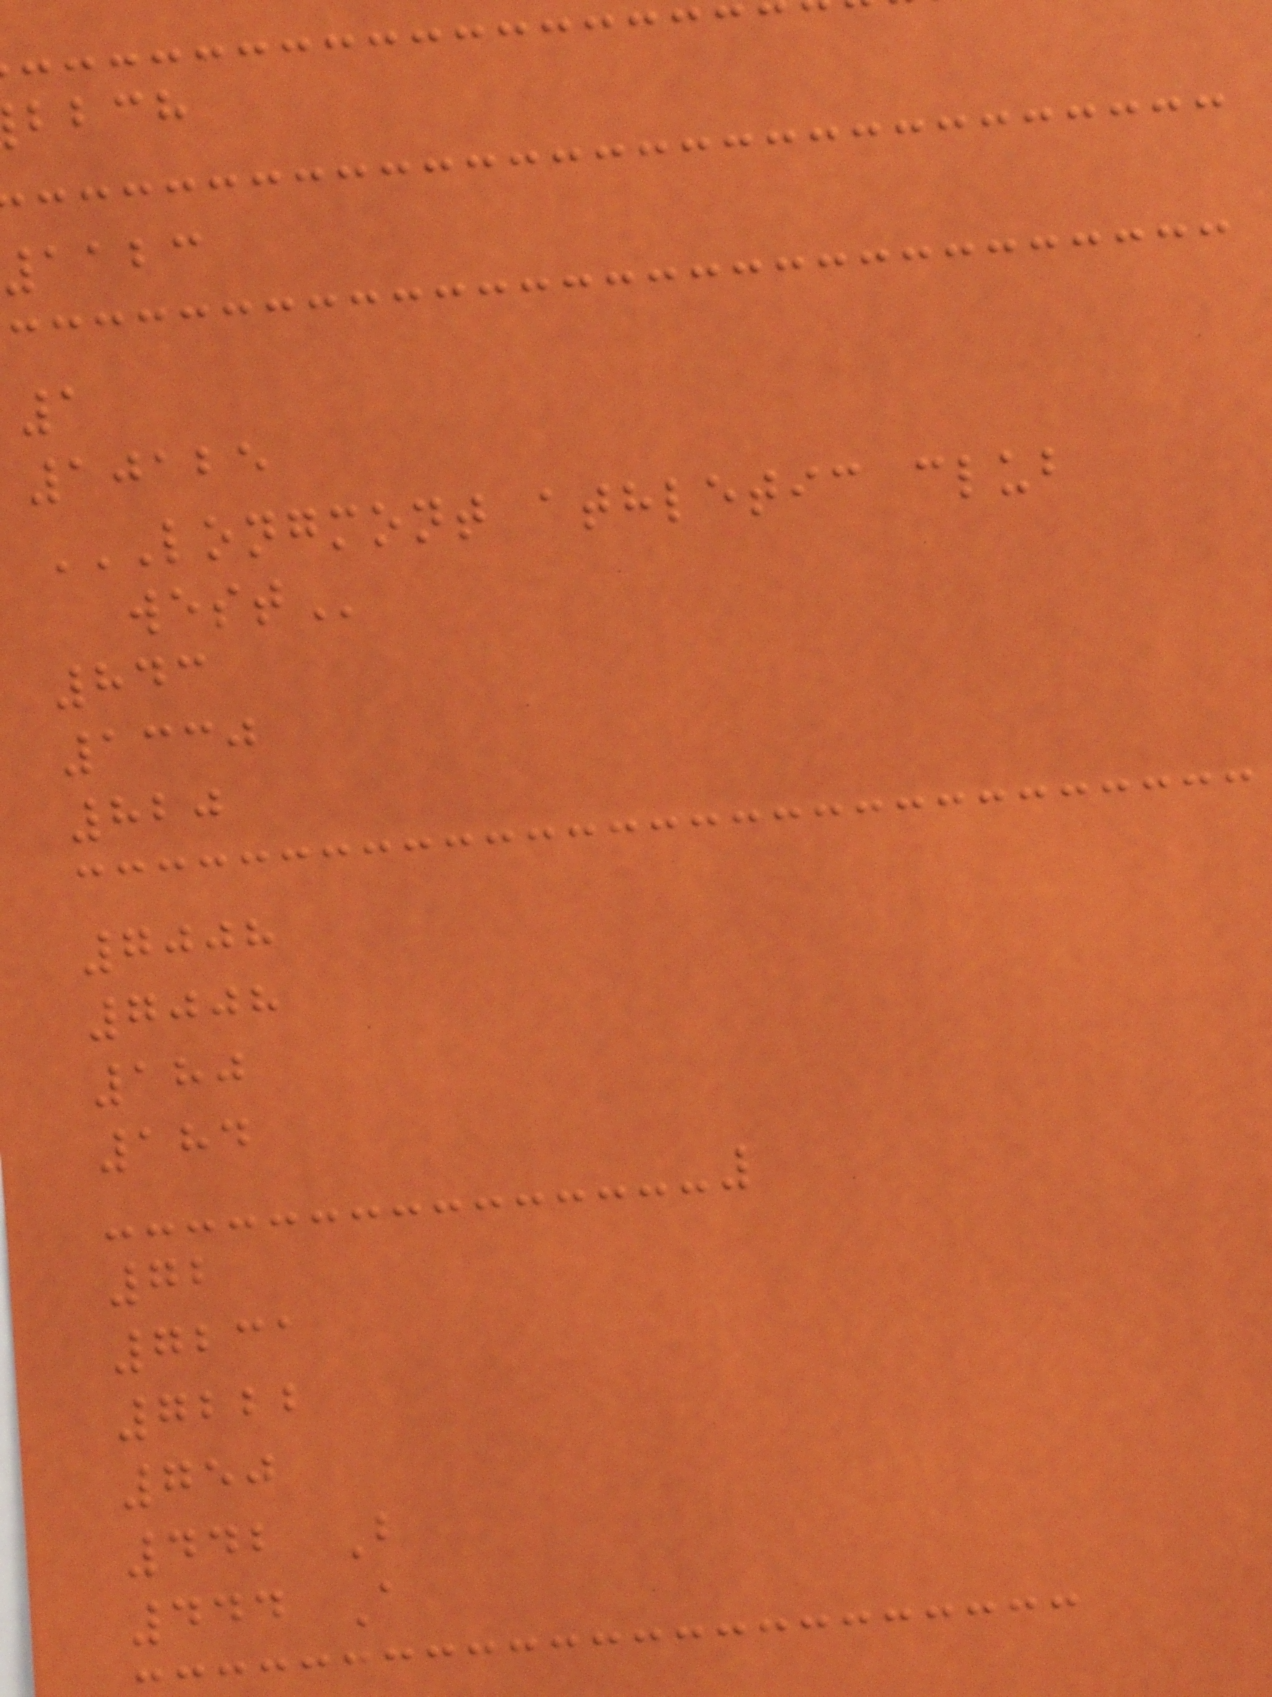bbch
1123
1
10125
LONGMONT ATHLETIC CLUB
843
1330
820
7008
7008
180
184
72
7231
7222
750
442 B
444 A
